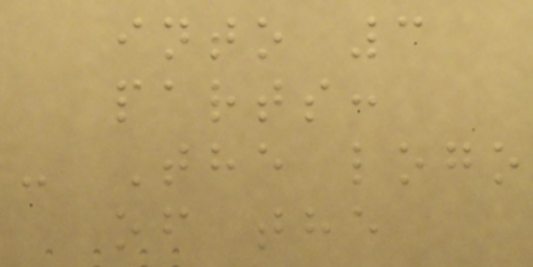into 3
parts:
- The logo
of the
